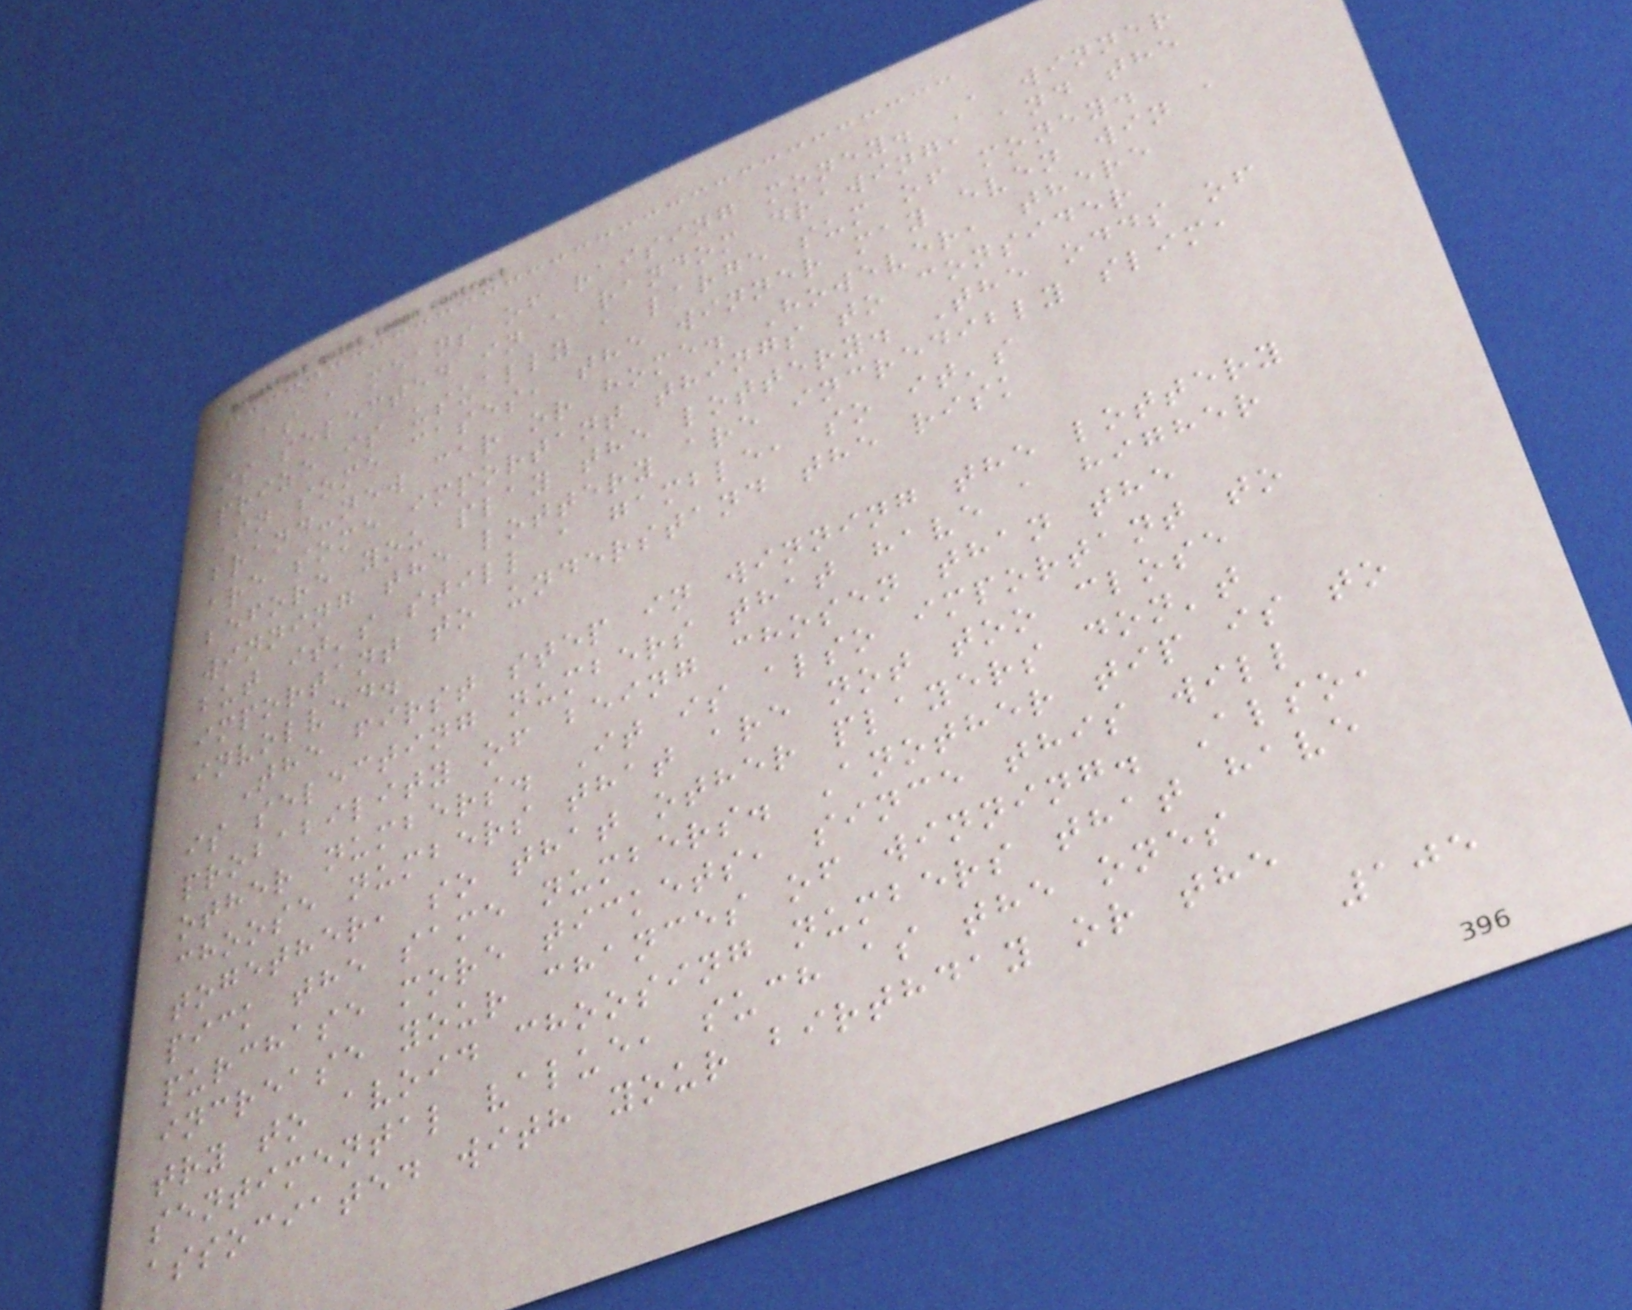as a means of raising money. A winner
is selected in a random drawing, and the
prize is usually a large sum of money.
In some cases, the winner may even win a
brand-new car or home. However, there
are some important things to consider
before you play the lottery. The odds of
winning the lottery are incredibly slim,
but it's still a gamble, so it's
important to understand the risk
involved.
The first step in winning the lottery
is selecting numbers that have a higher
probability of being chosen than the
other numbers. It is also important to
choose numbers that are not too close
together, so that other players don't
pick the same numbers. Another tip is to
purchase more tickets, since this will
increase your chances of winning. Also,
try to avoid choosing numbers that have
sentimental value, such as the ones
associated with your birthday or the
105
